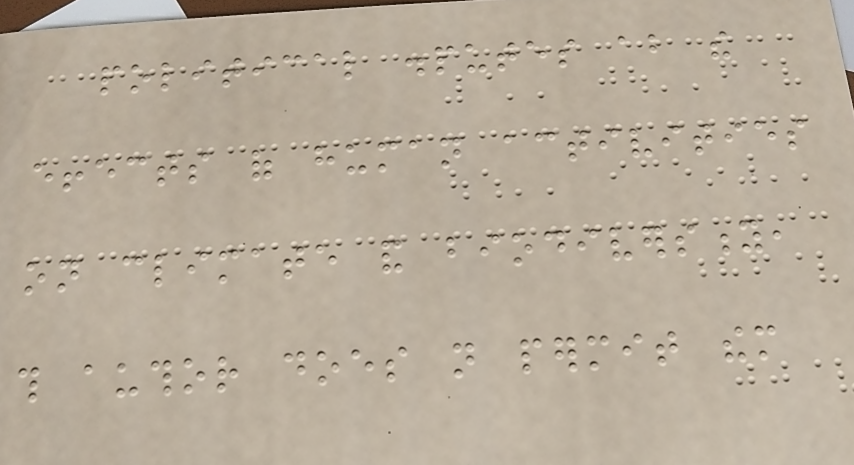political disputes about the
effects of human activities
on climate and biodiversity,
this author does not permit them
